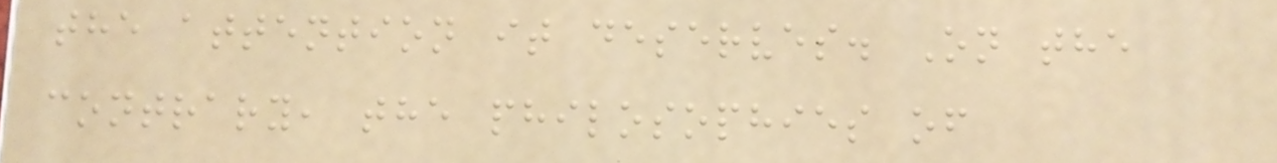the attention it deserves. On the
contrary, the philosophies of
